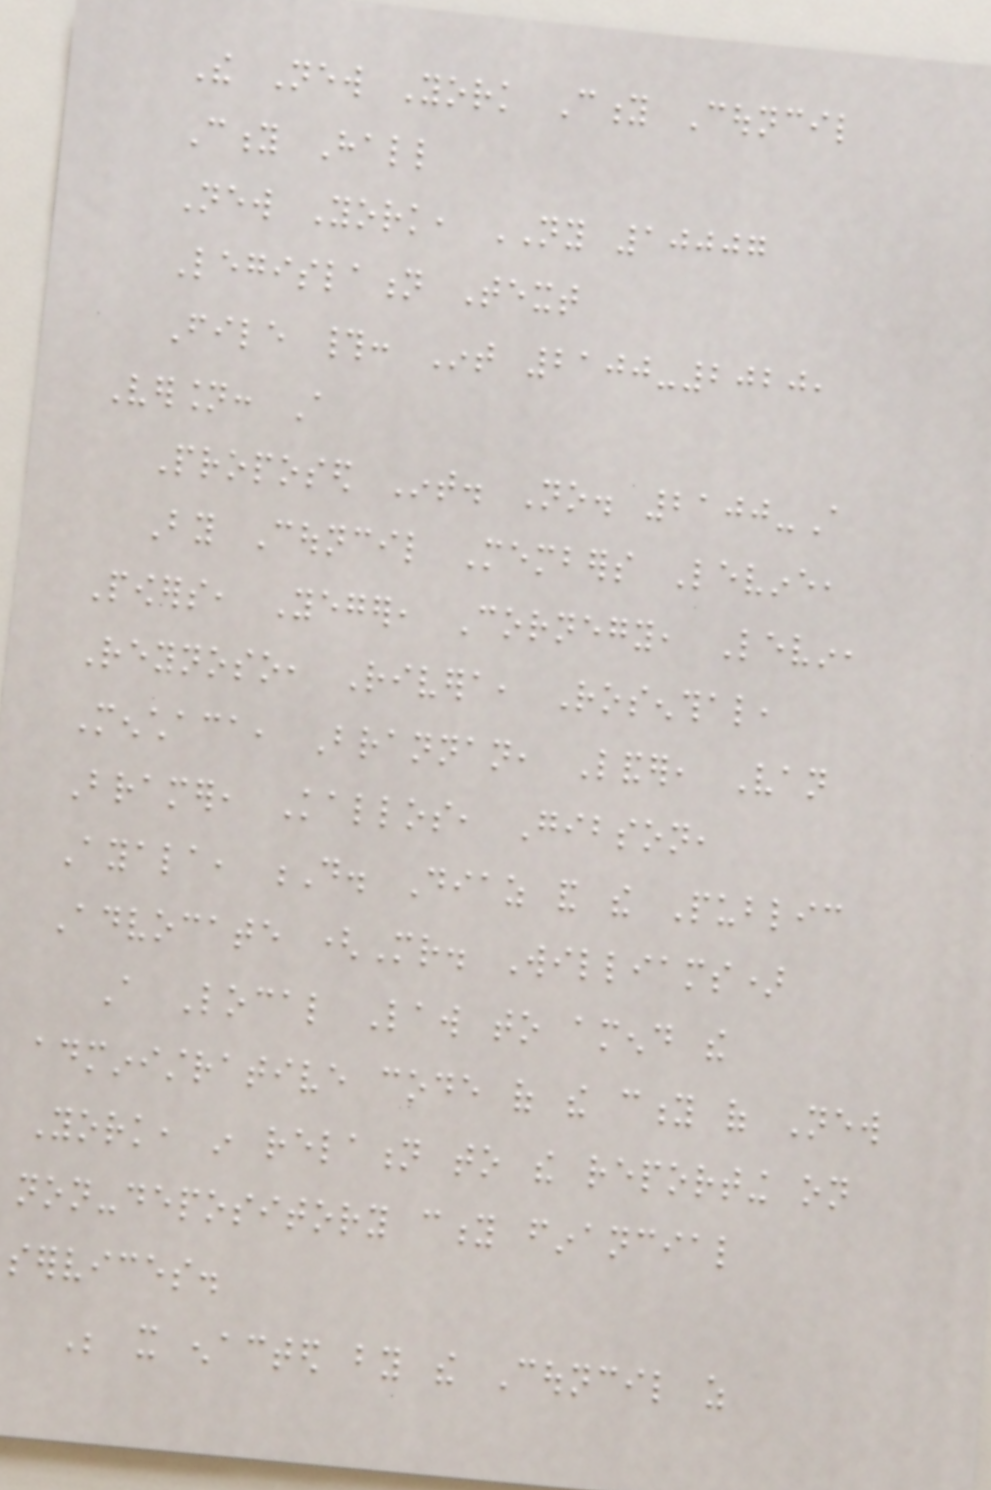The New York City Council
City Hall
New York, NY 10007
Legislation Text
File #: Int 2100-2020,
Version: A
Proposed Int. No. 2100-A
By Council Members Levine,
Powers, Yeger, Cornegy, Levin,
Reynoso, Rivera, Rosenthal,
Menchaca, Brannan, Lander, Van
Bramer, Kallos, Gibson,
Ayala, D. Diaz and the Public
Advocate (Mr. Williams)
A Local Law to amend the
administrative code of the city of New
York, in relation to the reporting on
non-depository city financial
services.
Be it enacted by the Council as
